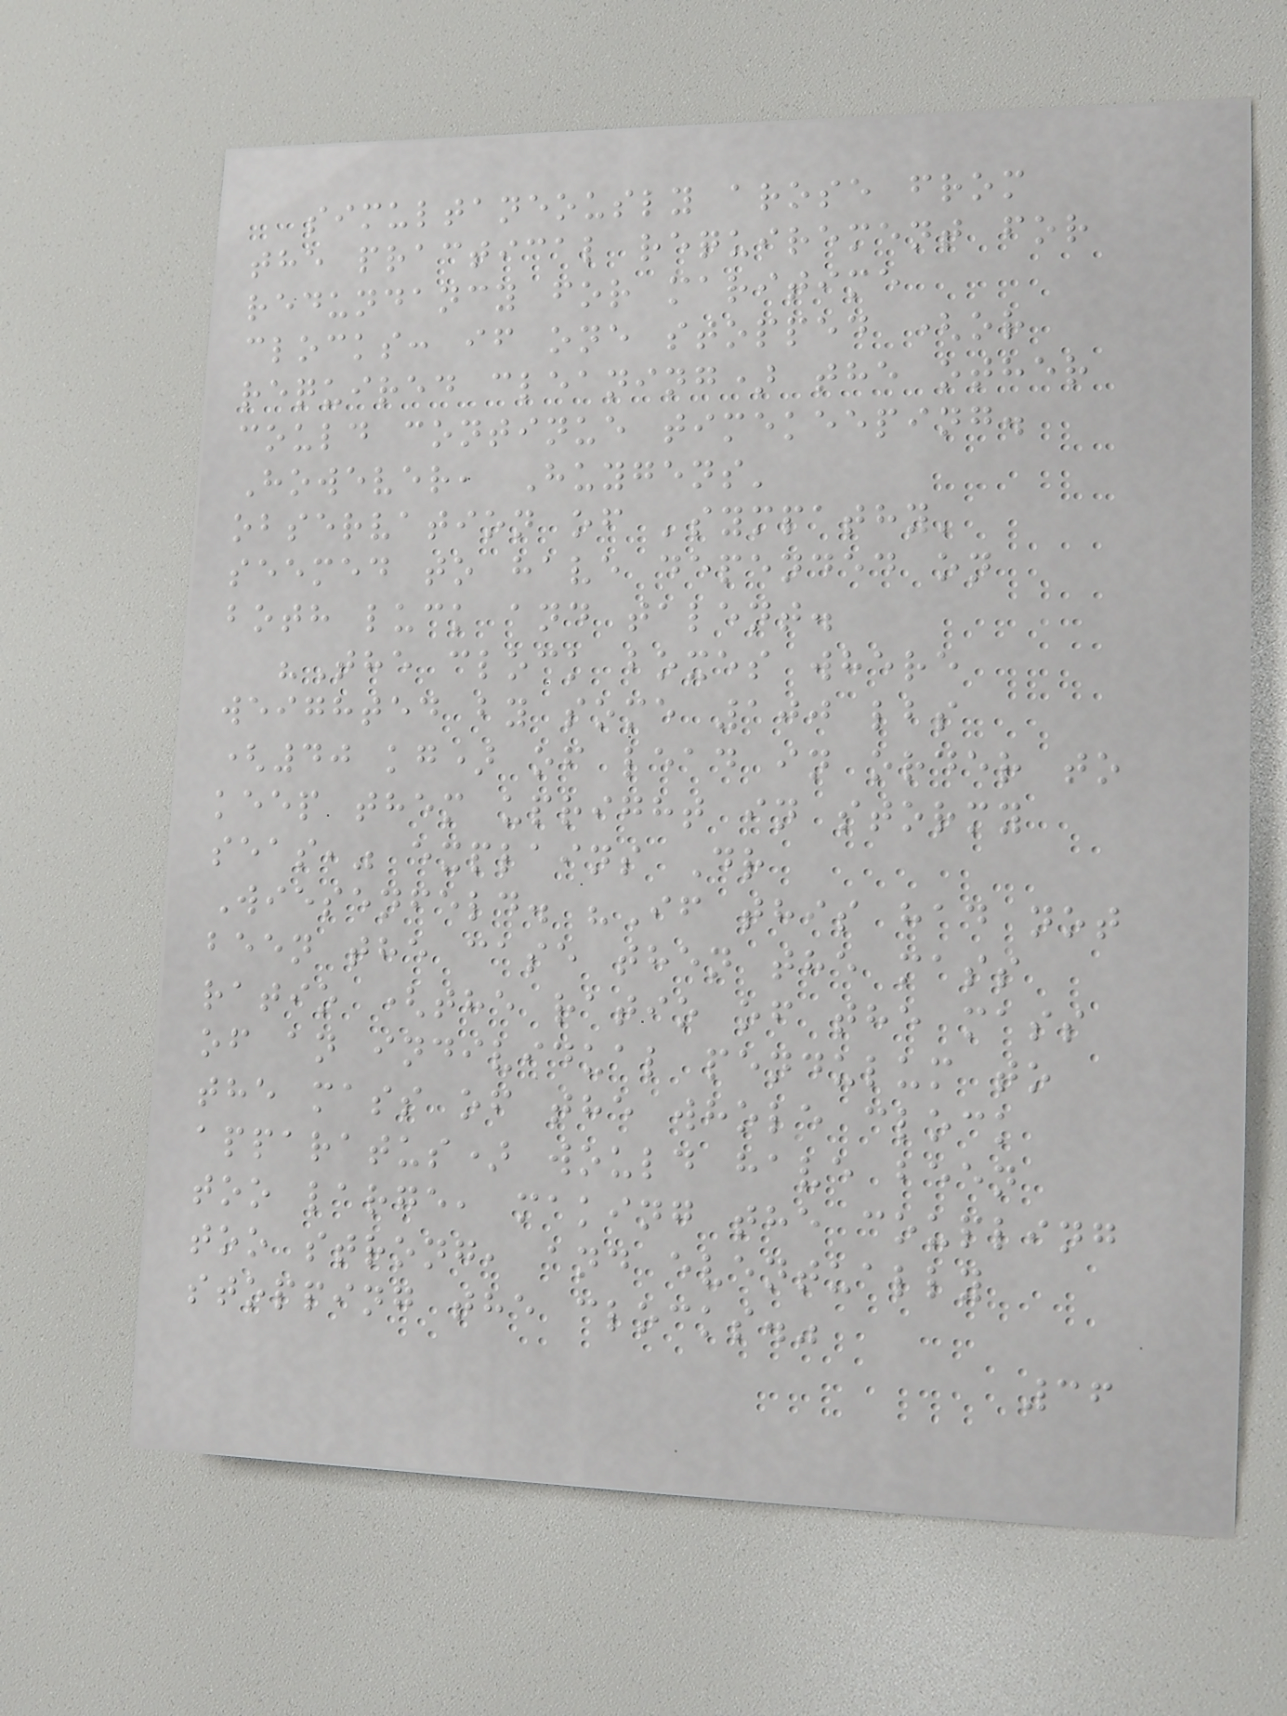simultaneously arose from
the practical requirement for
redundancy for maritime
clocks: if one stopped (or
required cleaning) the other
could continue timekeeping.
However, Huygens'
observation of 'sympathy'
seemed to have depended on
both luck and talent.
"The clock boxes where
weighted by some 100 lbs
(40 kg) of lead in order to
keep them upright in stormy
seas," explains Dr
Wiesenfeld. "If this had not
been the case then the mass
ratio (the ratio of the mass
of an individual pendulum to
the mass of the whole clock
apparatus) would have been
too large, making the coupling
too strong, and eventually
stopping the clocks."
36
